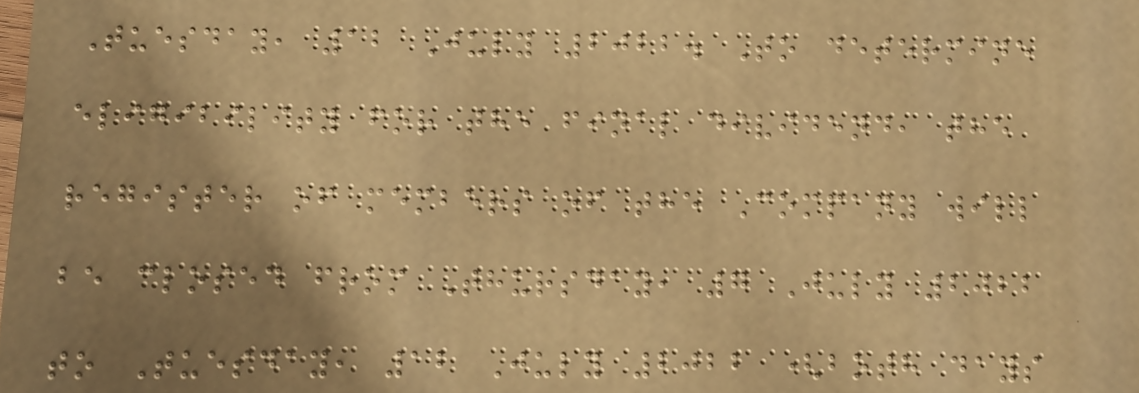Tuesday, 12 July 2022. To determine
eligibility for the final dividend, the
register of members of the Company will
be closed from Thursday, 7 July 2022
to Tuesday, 12 July 2022 (both days
